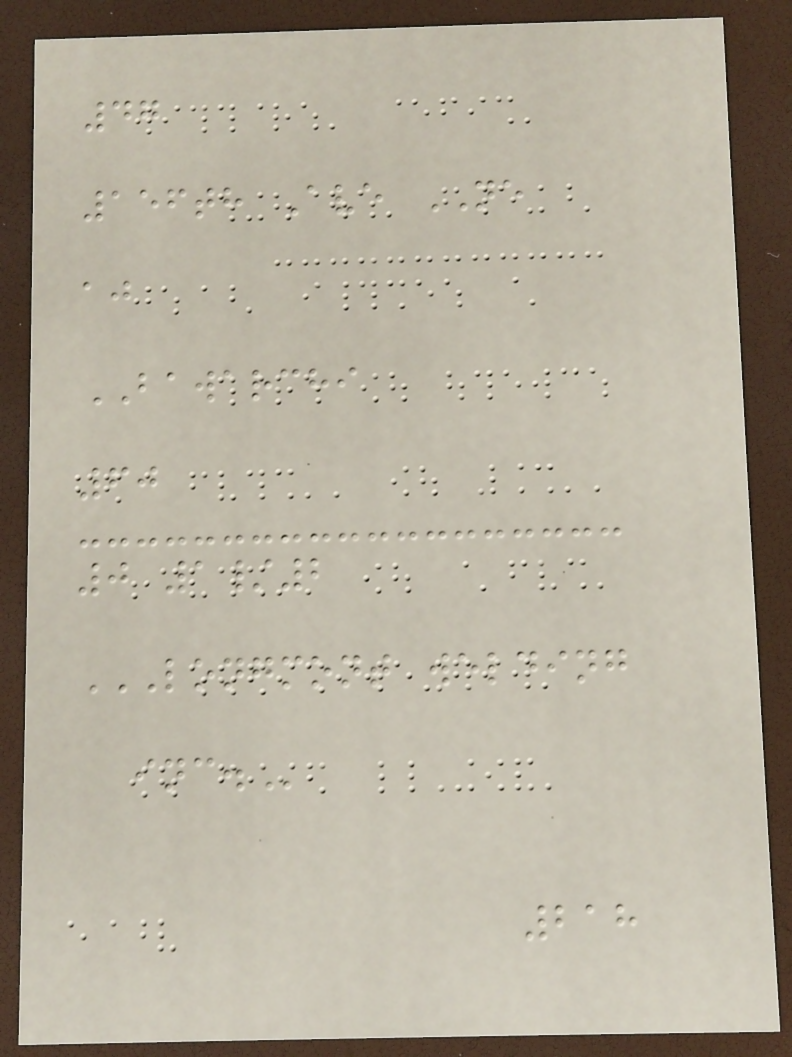47
156th Ave NE
aj
BAWARCHI
60
0 1/2
LONGMONT WELDING
INC.
218
